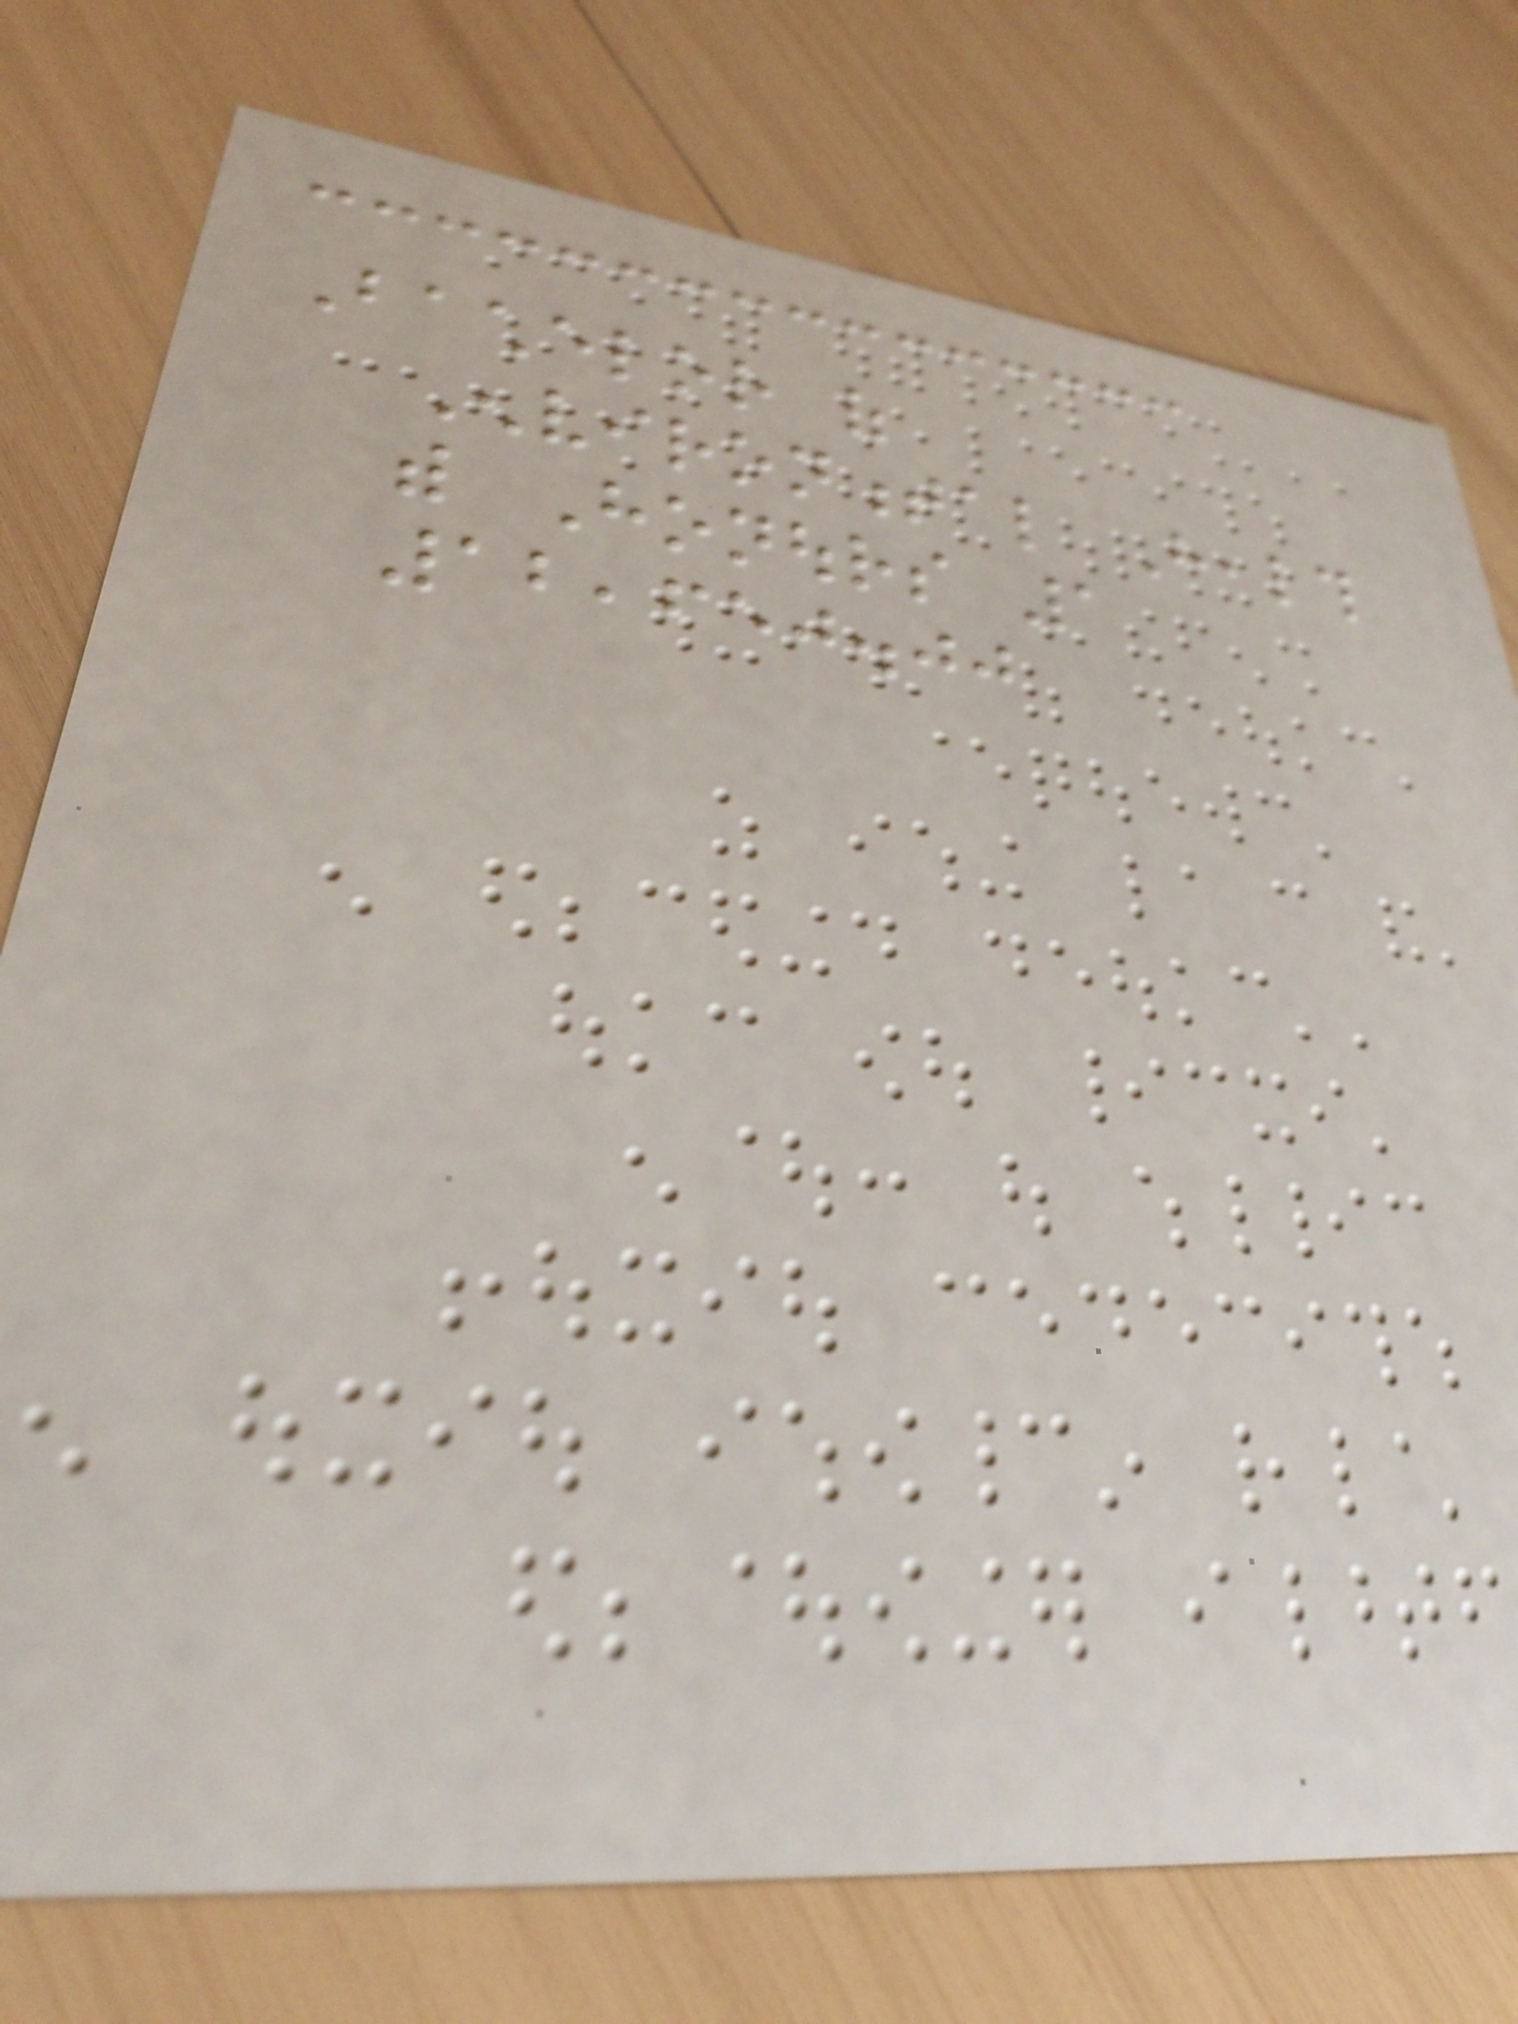Bachelor of
Environmental Health
with Honours 1
12,650.00
